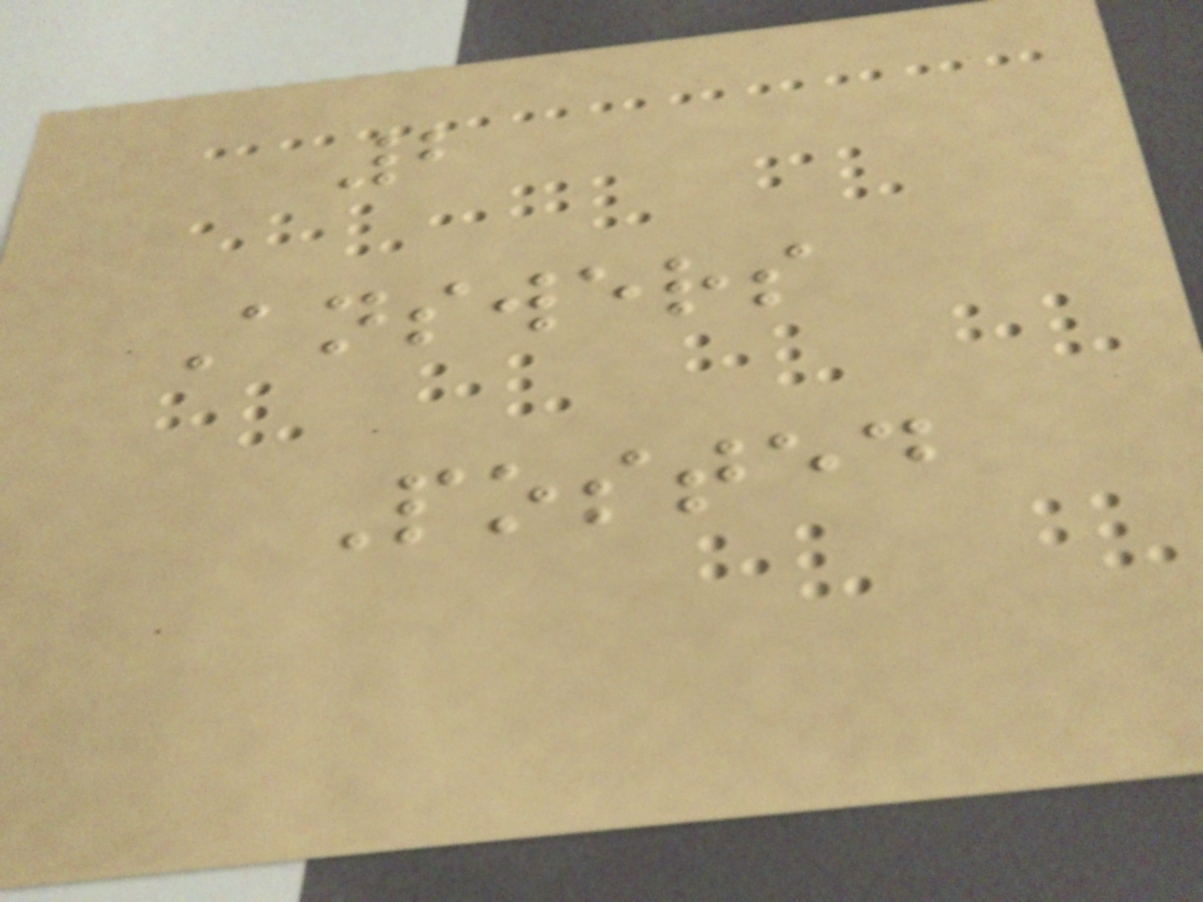2
Answers
Posted
